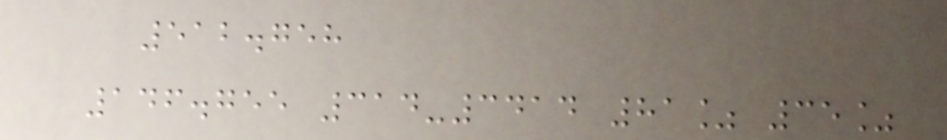512.758
146.755 314-3414 81% 35%
